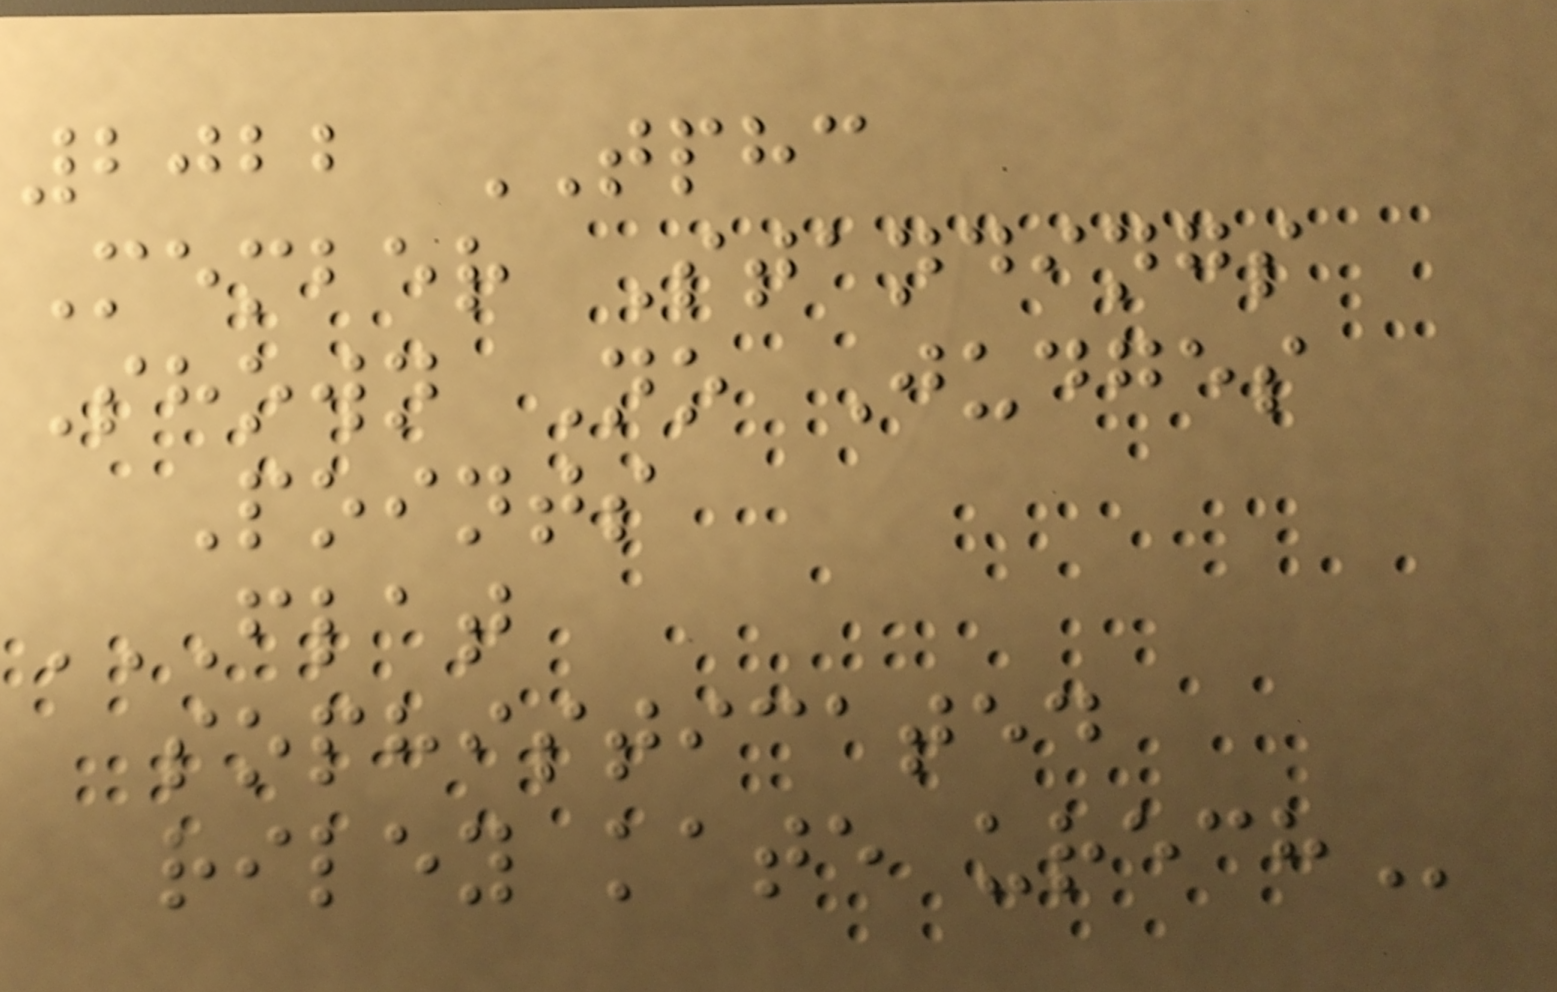2022 TPHC
Member Standings
Shown No Judges
Points
FLAT
SOPHISTICATED
RILEY KATE URECH
